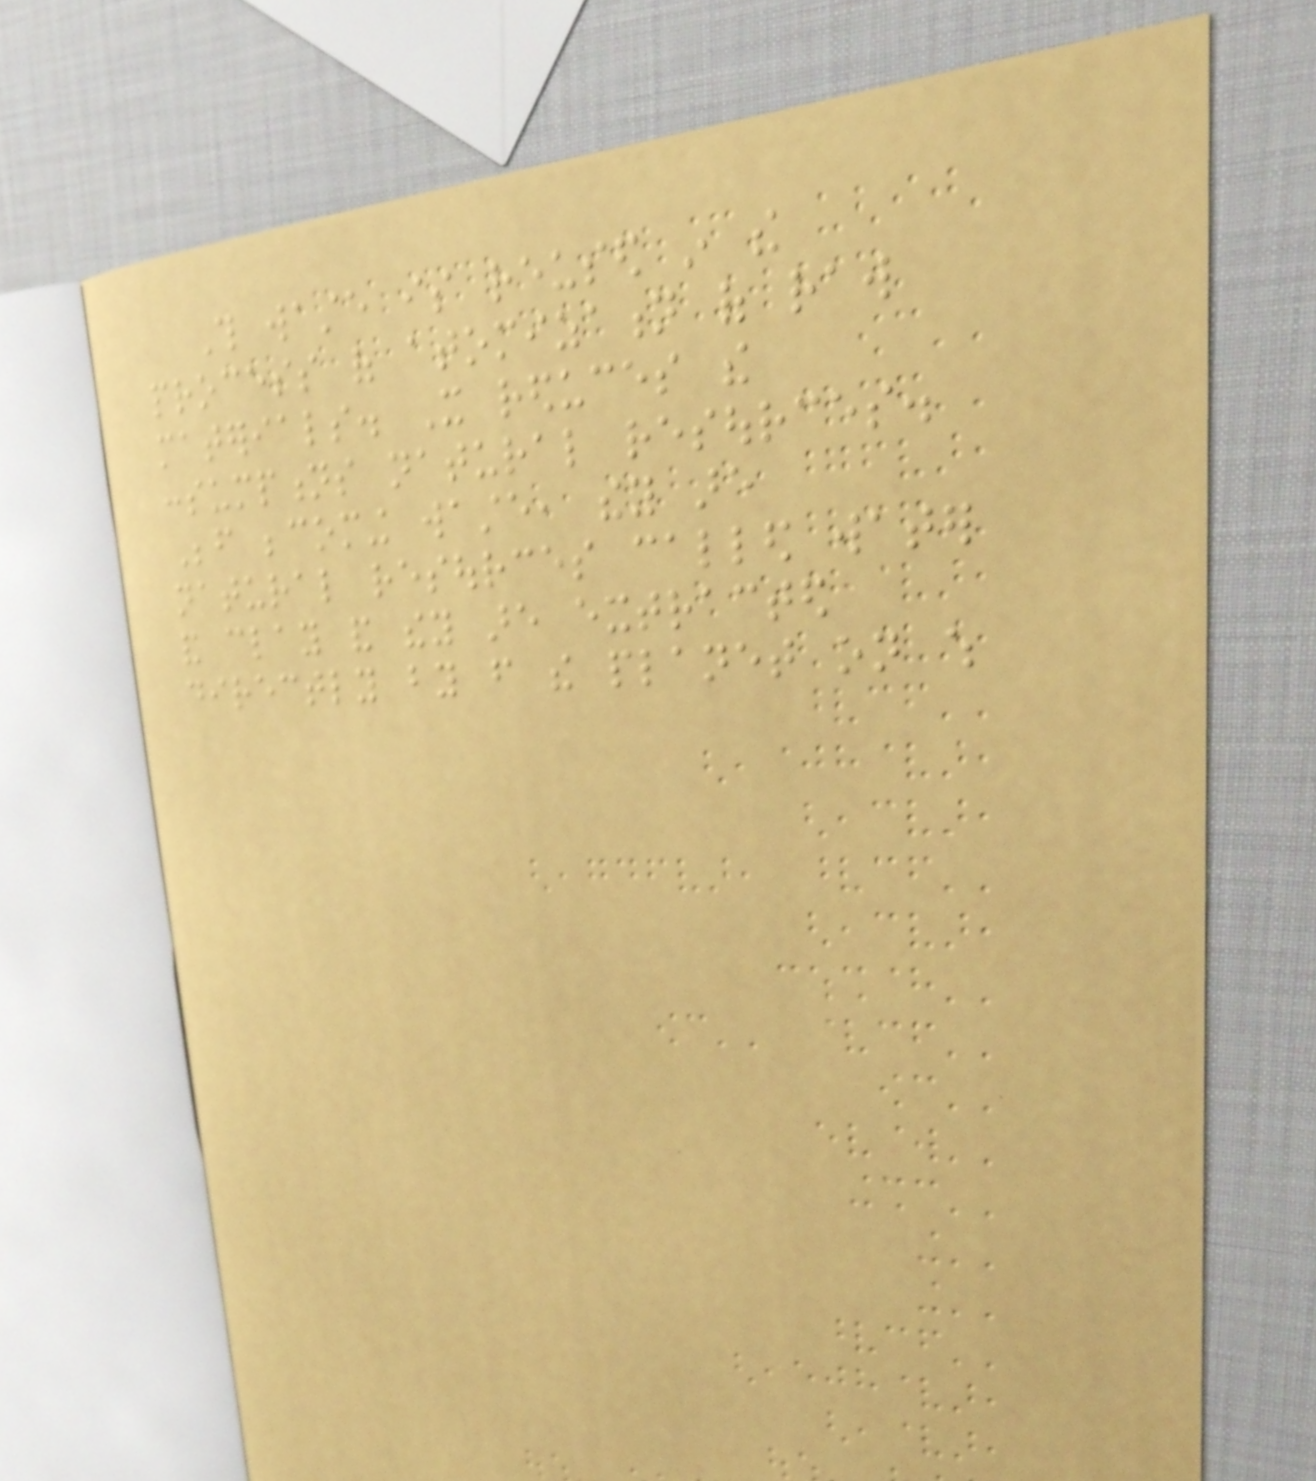This waste is reused in the
process of atomization of raw
materials. It reduces the
consumptions natural resources.
Before becoming waste, they are
natural resources called water
and clay and they are extracted
directly by from the planet on which
